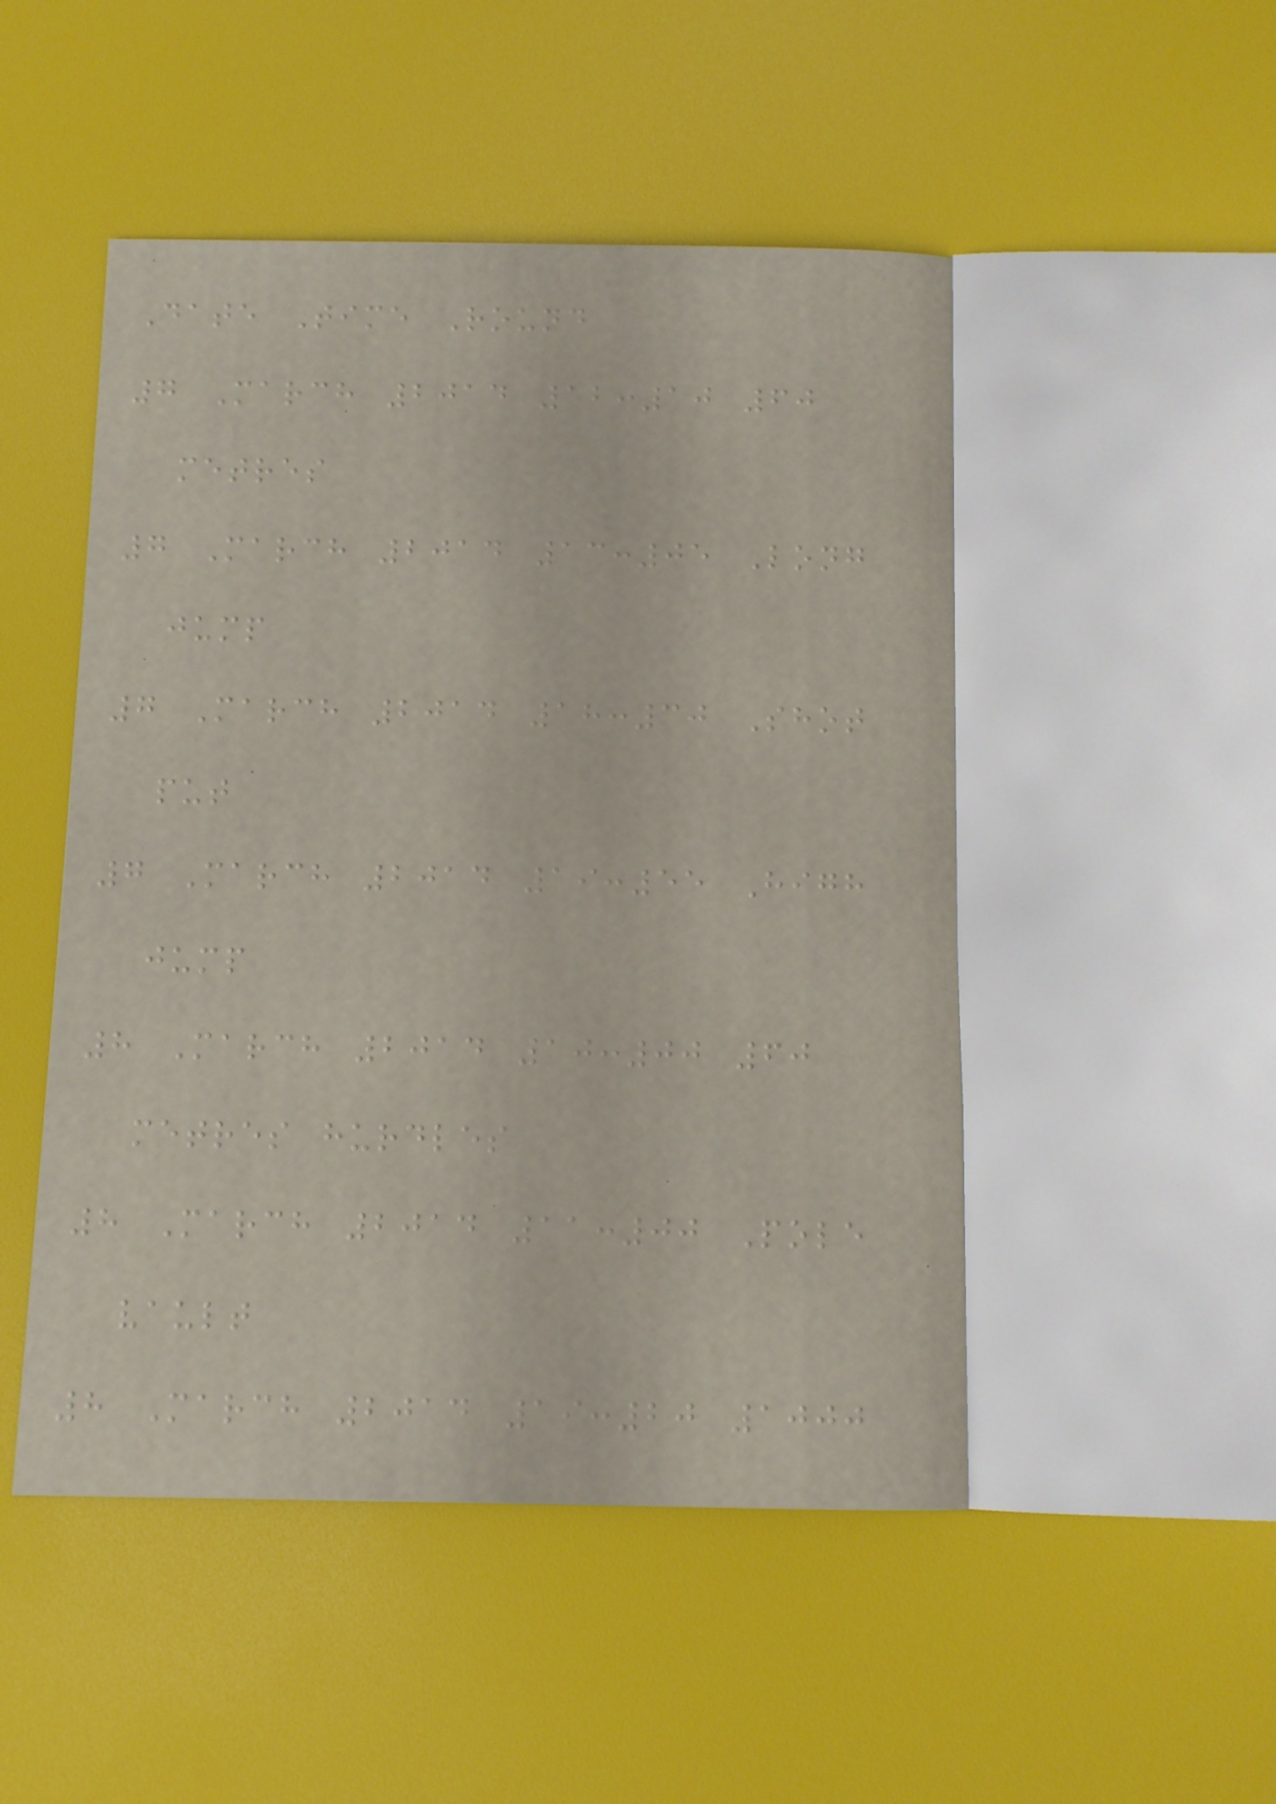Date Time Round
7 March 2014 12:10 60
metres
7 March 2014 13:05 Long
jump
7 March 2014 18:30 Shot
put
7 March 2014 19:55 High
jump
8 March 2014 10:00 60
metres hurdles
8 March 2014 11:00 Pole
vault
8 March 2014 19:20 1000
